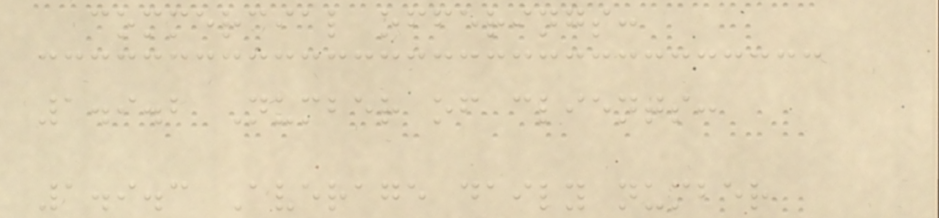commercial offerings:
1.9.2 Number of clients:
1.9.3 Average daily number
